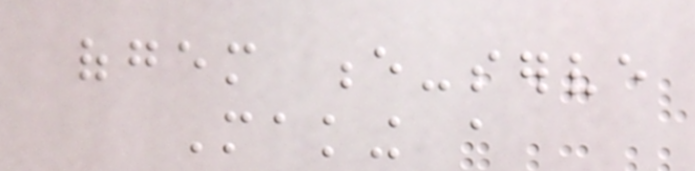ofgem e-serve
Making a
